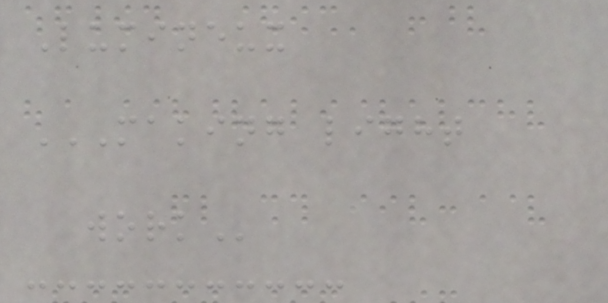Lumineux
MAKING LIGHT
WORK
